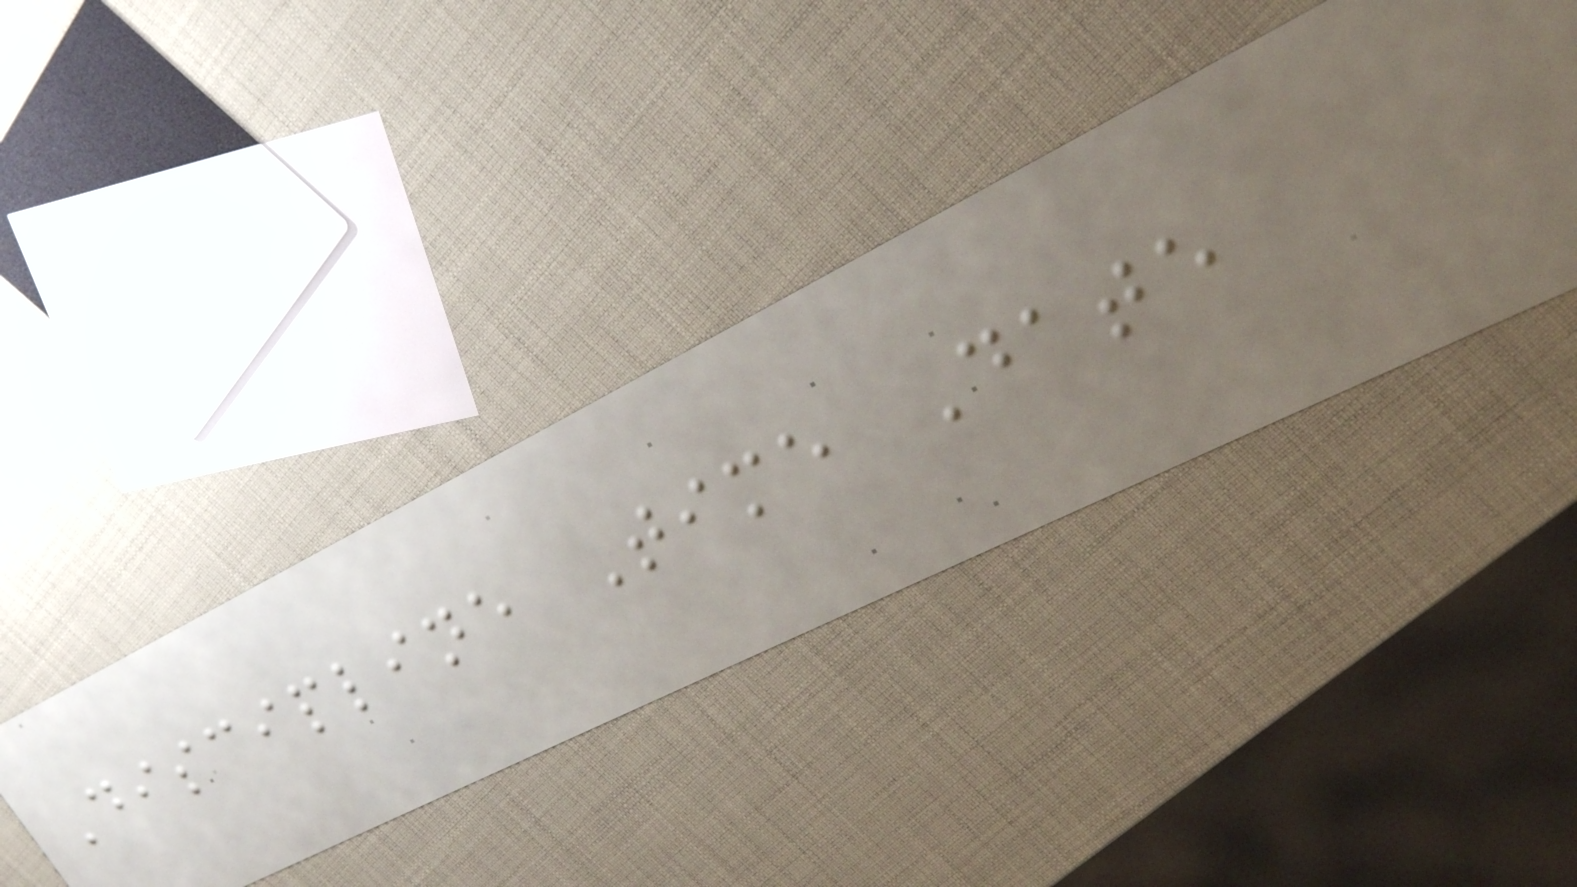Discipline Time Date
